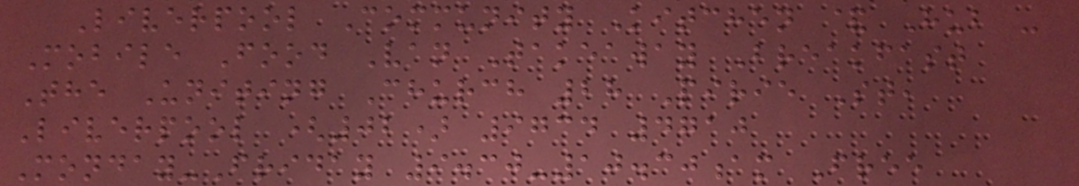Liverpool Community Kitchen & Hub -
Mobile Food Van Takeaway Breakfast
The Uniting Church 28 Pirie St,
Liverpool (02) 9734 4710
Monday-Friday 9.30-10.30am Free
